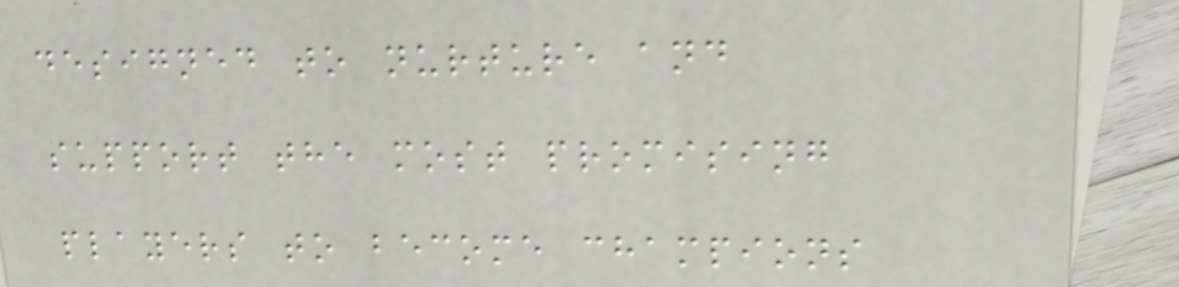designed to nurture and
support the most promising
players to become champions
